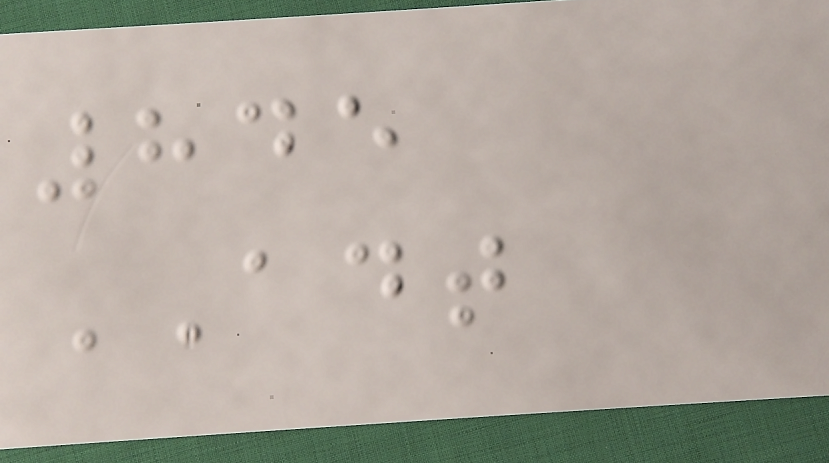845
ADT
